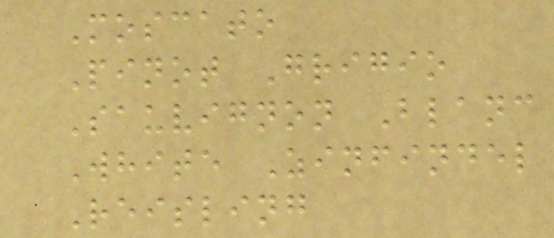Moscato
Pinot Grigio
Sauvignon Blanc
White Zinfindel
Reisling
